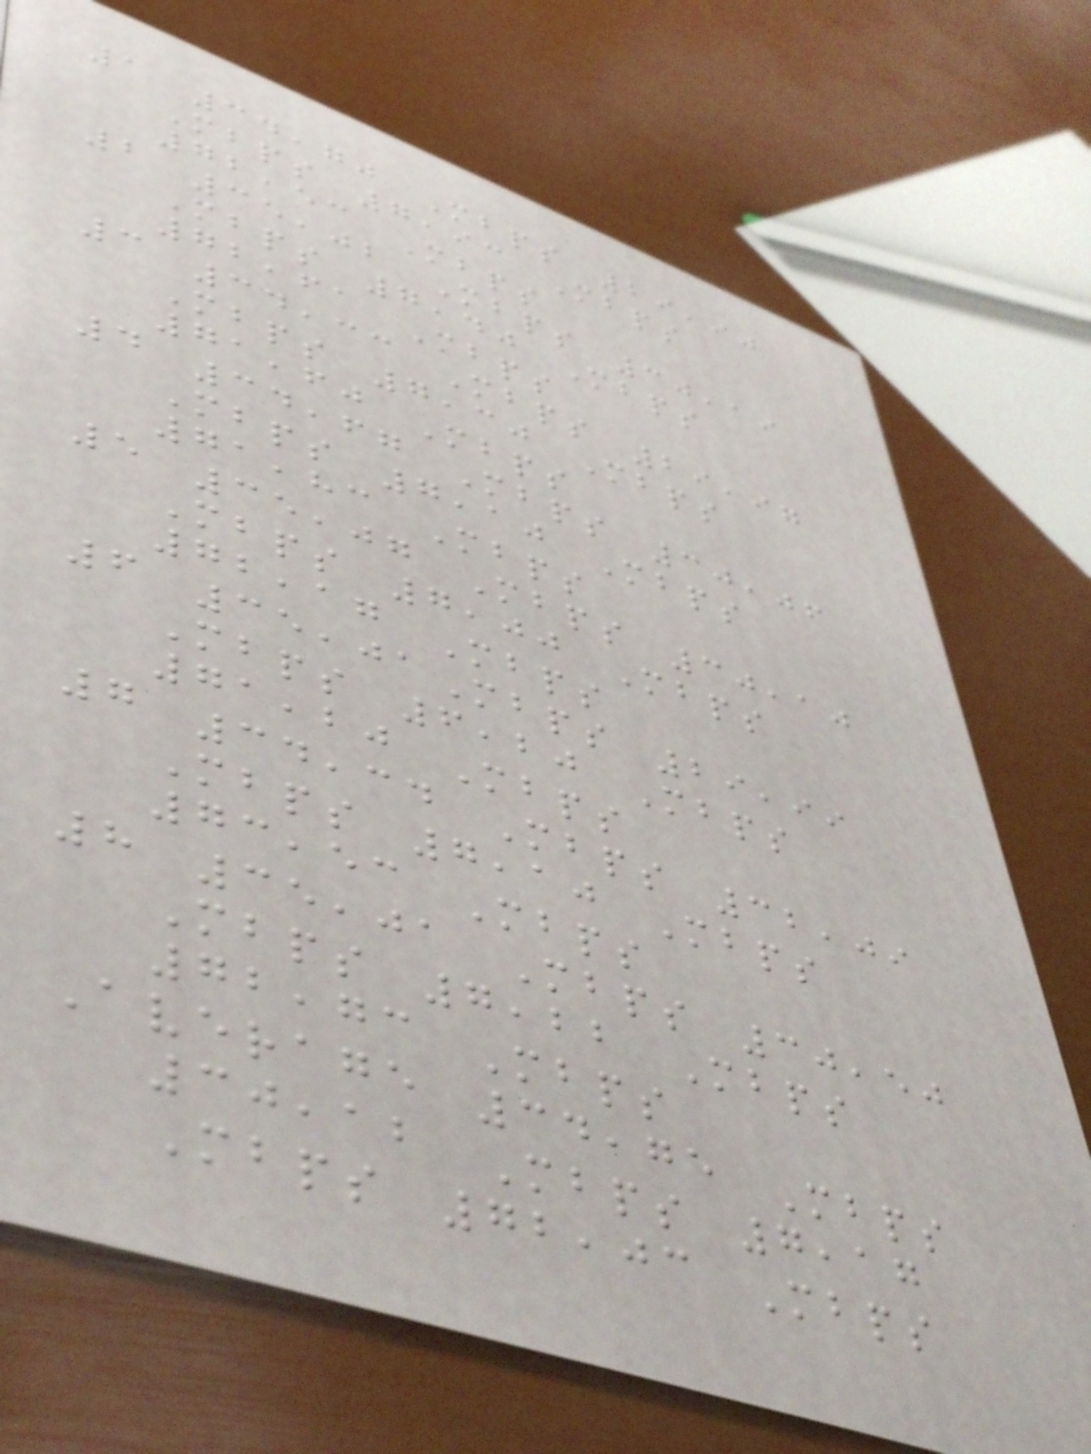1 34,70 Mbps 29,90
Mbps 7,93 Mbps
72,53 Mbps
2 35,02 Mbps 30,19
Mbps 7,40 Mbps
72,61 Mbps
3 34,33 Mbps 29,97
Mbps 7,30 Mbps
71,60 Mbps
4 34,67 Mbps 30,06
Mbps 7,10 Mbps
71,83 Mbps
5 35,07 Mbps 30,10
Mbps 7,00 Mbps
72,17 Mbps
6 35,01Mbps 29,99
Mbps 6,20 Mbps
71,20 Mbps
7 34,34 Mbps 32,09
Mbps 7,10 Mbps
73,53 Mbps
8 35,01 Mbps 30,50
Mbps 7,22 Mbps
72,73 Mbps
Average 34,75 Mbps
30,12 Mbps 7,17
Mbps 72,03 Mbps
